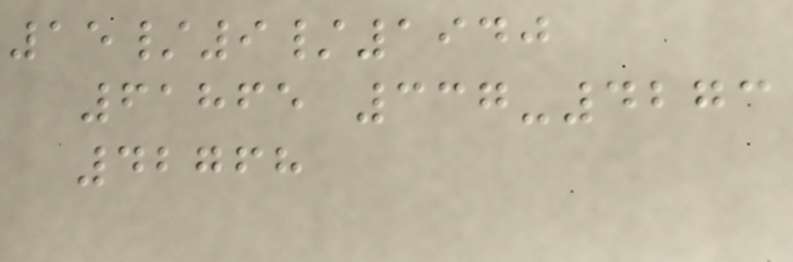15/9/1940
61865 337-4273
42768
